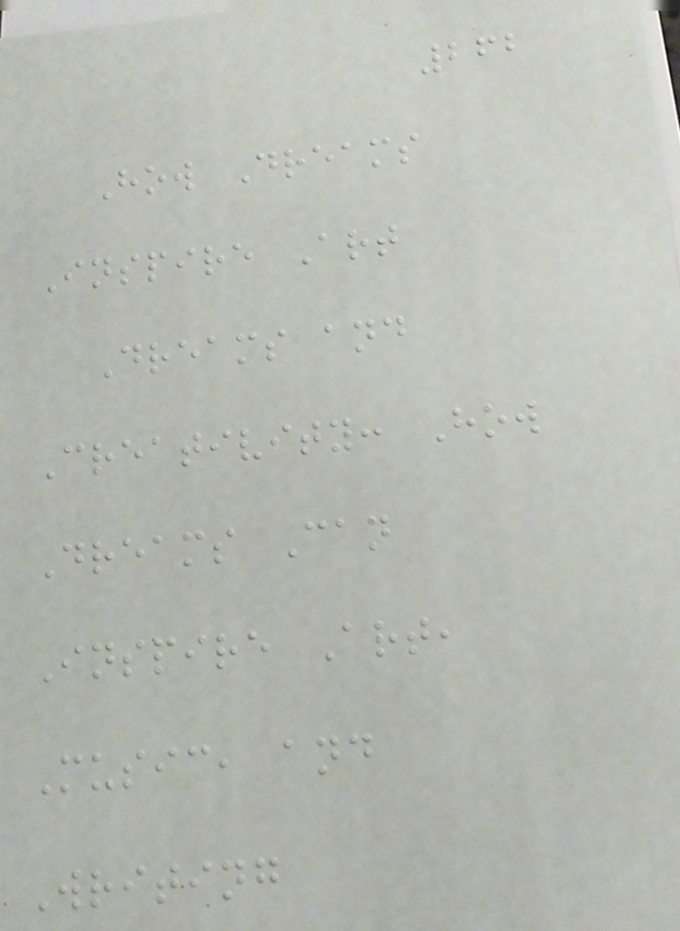262
How Dreams
Inspire Art
Dreams and
Creativity: How
Dreams Can
Inspire Art,
Music, and
Writing
